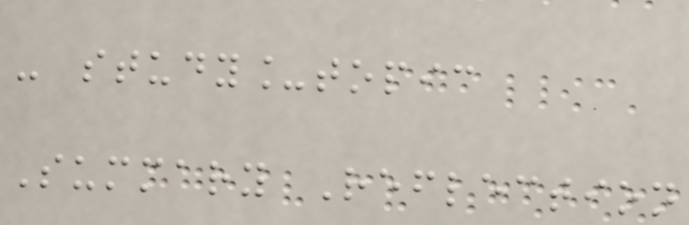- study_topic
Summary Reflection
